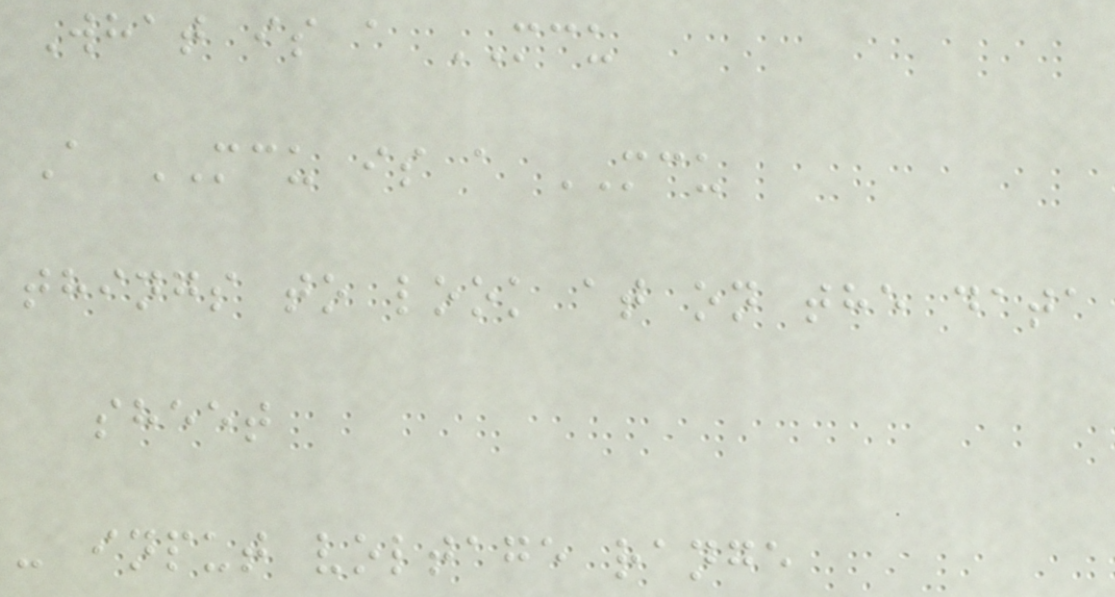What is a MCU
A MCU is a MCU
things to look at on the data
sheet
- input voltage range
